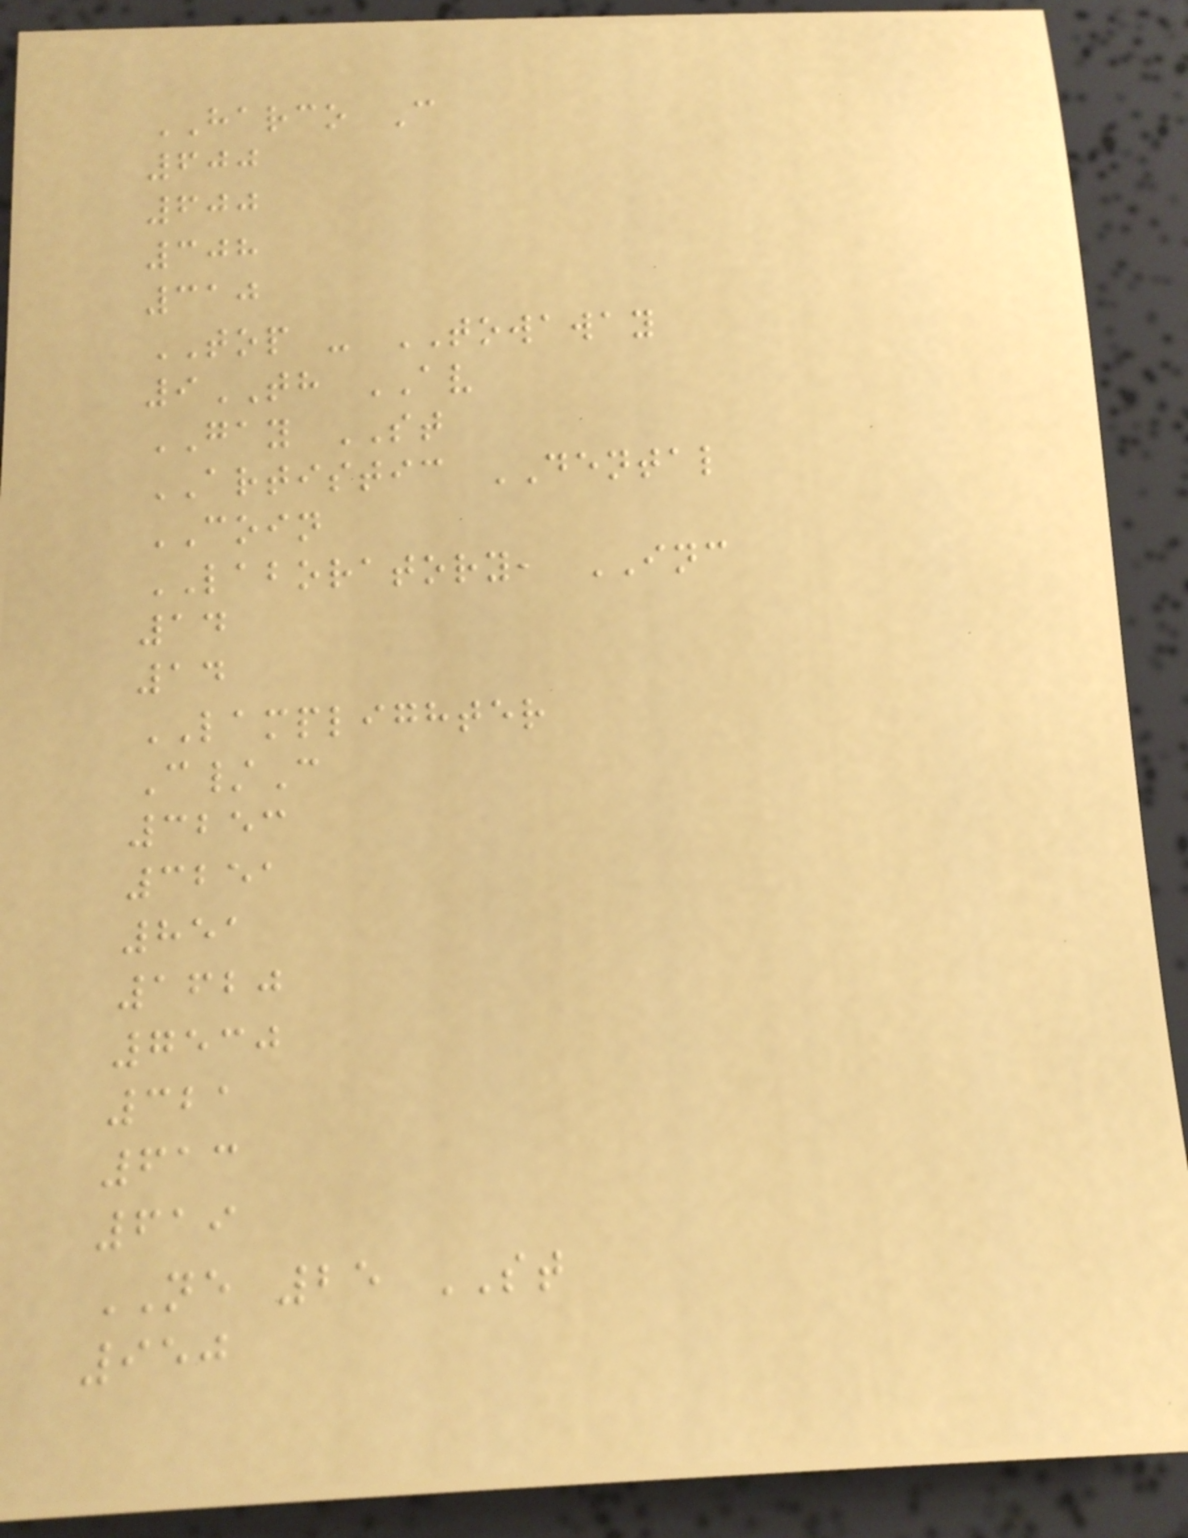HARCO C
600
600
308
310
TOP - TOWAWAY
9TH AV
GAY ST
ARTISTIC DENTAL
COIN
LABORATORY, INC
14
14
LAMPLIGHTER
C/C
3253
3251
851
1620
7530
321
613
619
NE 25 ST
950
